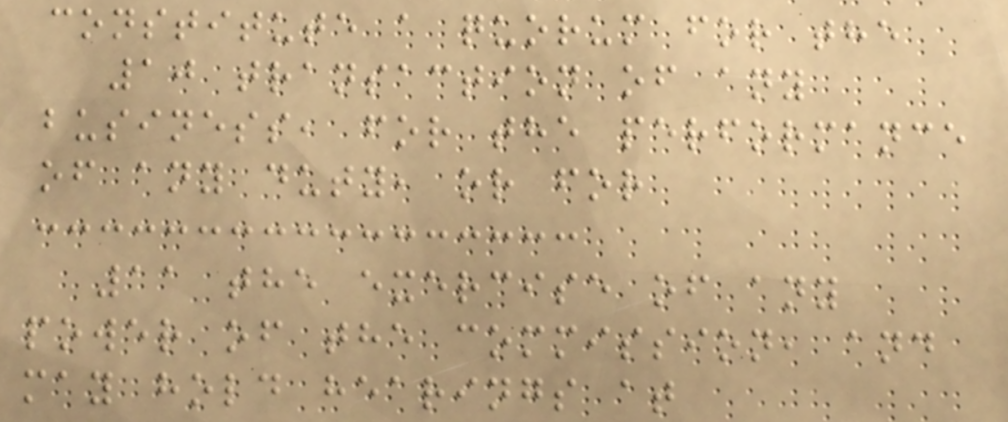constitute a quorum for the
10 transaction of any
business, for the performance
of any duty, or for
11 the exercise of any
power of the commission, and
may hold hearings at
